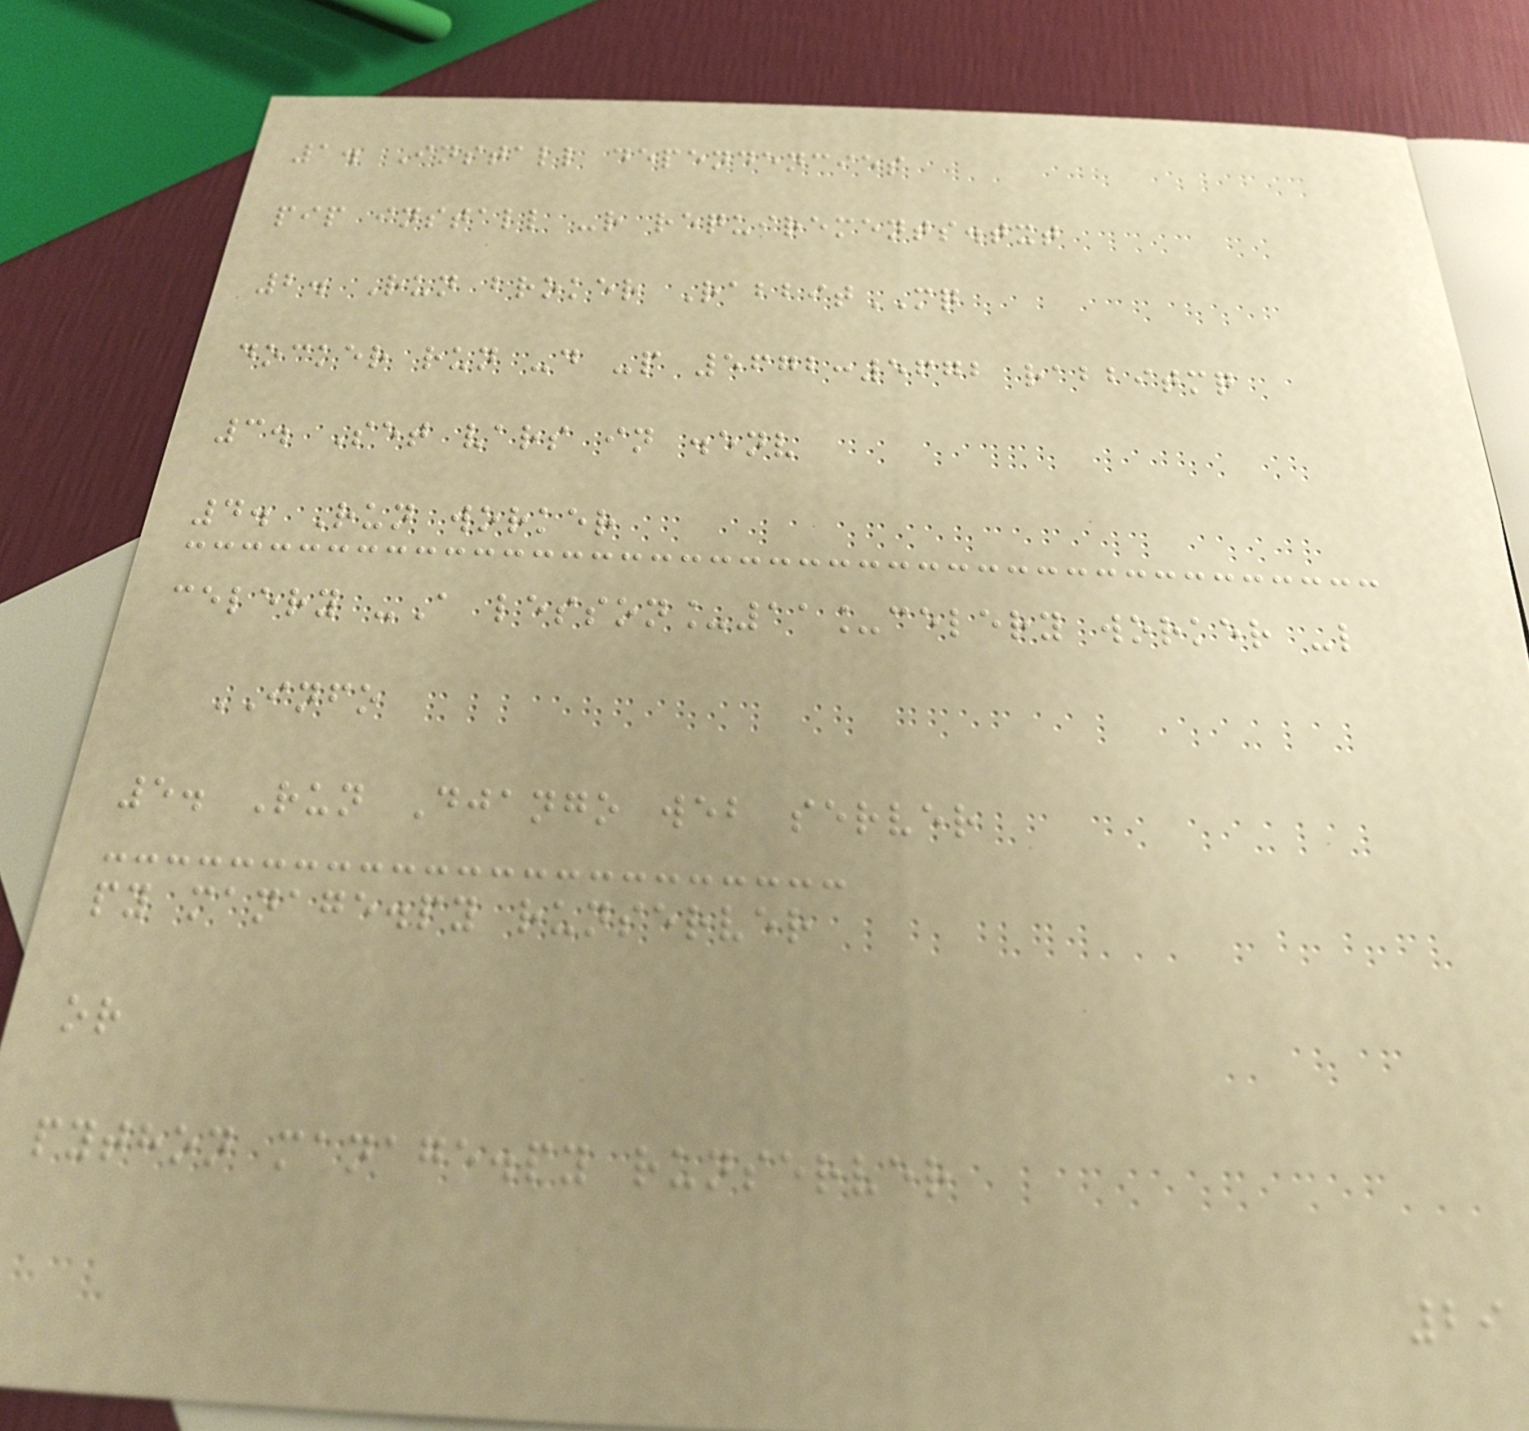1. Install dependencies
pip install -r requirements.txt
2. Run broker RabbitMQ
docker run -d -p 5672:5672 rabbitmq
3. Set vars in .env
4. Run worker
celery -A lesson_11_celery worker -l
INFO
5. Run Django web server
py manage.py runserver
or
python manage.py runserver
29
